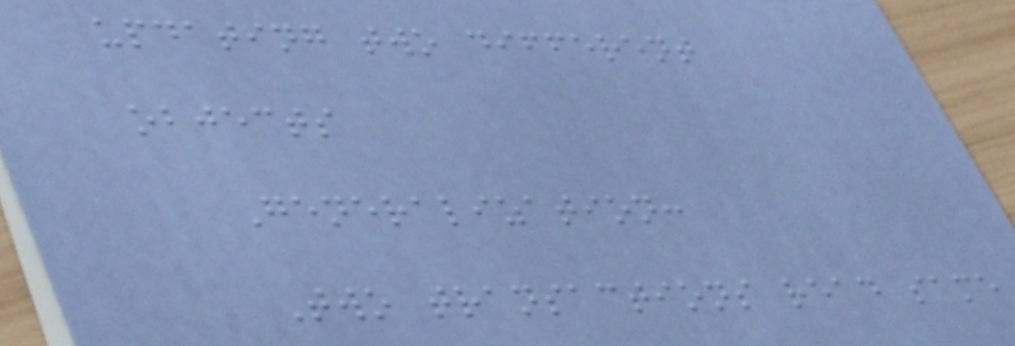updating two different
objects
Generalization:
Two transactions read same
